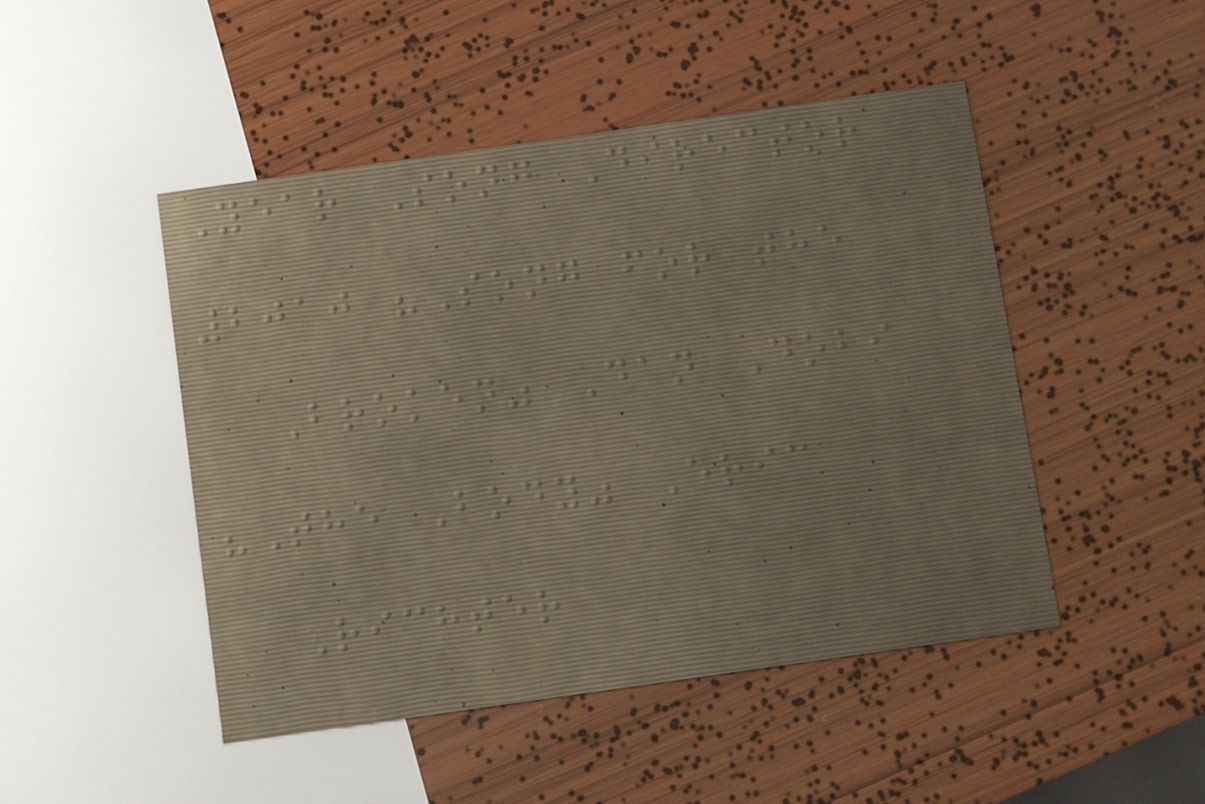Year Song Director
2010 "Song for the
Broken" Dan Dobi
"The Body" Eric
Richter
